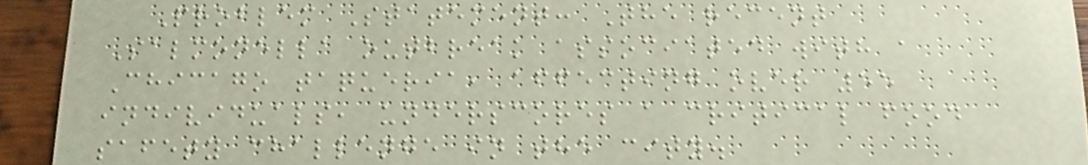Problem Statement: The recent
Salmonella outbreak associated with a
Chicago taqueria, affecting over 55
individuals, underscores a critical food
safety challenge in the city.
